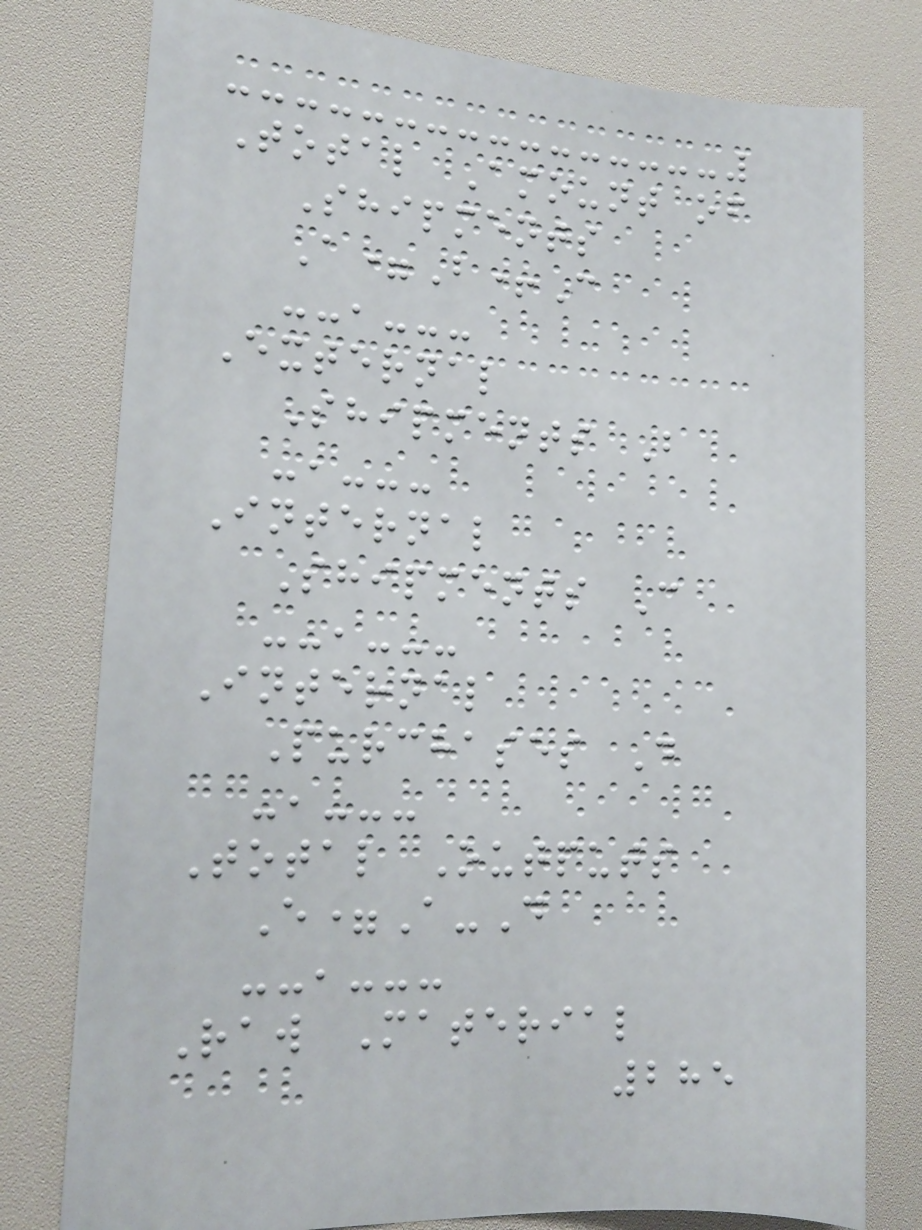Total Amount of
Shipments
A=B+C
--,---
External
Shipments B
-,---
Internal
Shipments C
--,---
Internal
Purchases D
-,---
Total Outputs
E=A-D
--,---
Raw Material
285
